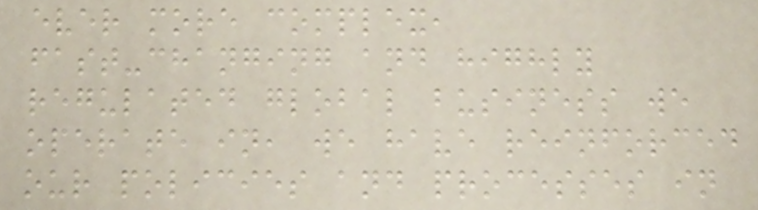ever more complex,
fast-changing and highly
regulated global business we
operate in, we have reinforced
our policies and processes in
